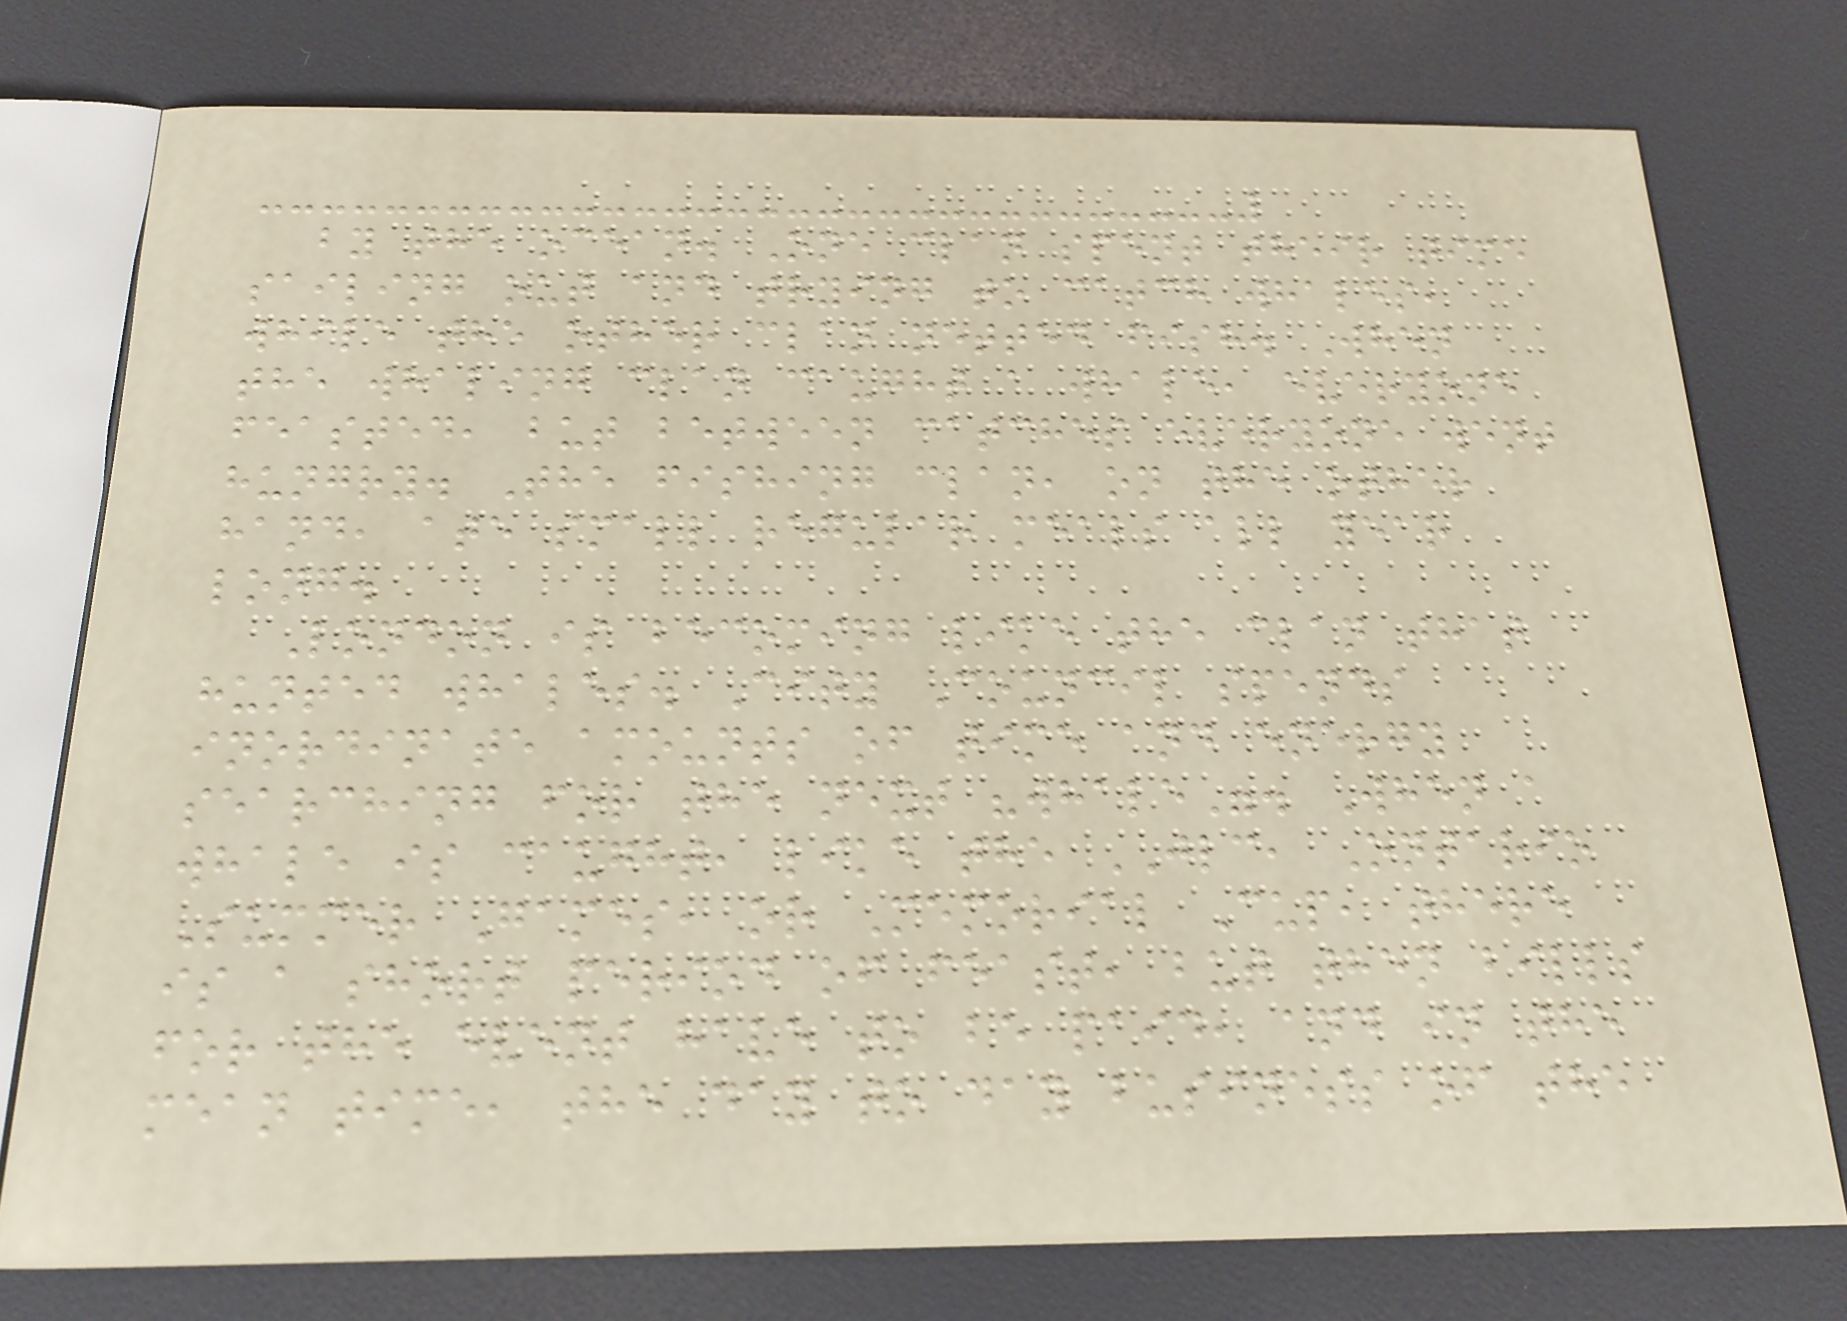by the ocean. One clan spent their time
sailing out and trying to catch whales,
while the other clan netted fish. When
the whaling clan caught a whale, everyone
feasted, but between catches everyone went
hungry. The fishing clan, on the other
hand, ate small regular meals all year
long.
London is becoming like the clan that
hunted whales. City Council spends
inordinate amounts of time and energy
searching for the next "whale". When a
whale is caught, like the JLC, Ontario
Summer Games, or Memorial Cup, there
is a short period of feast, but then bills
for the event have to be paid, and in the
mean time, the day to day business of the
